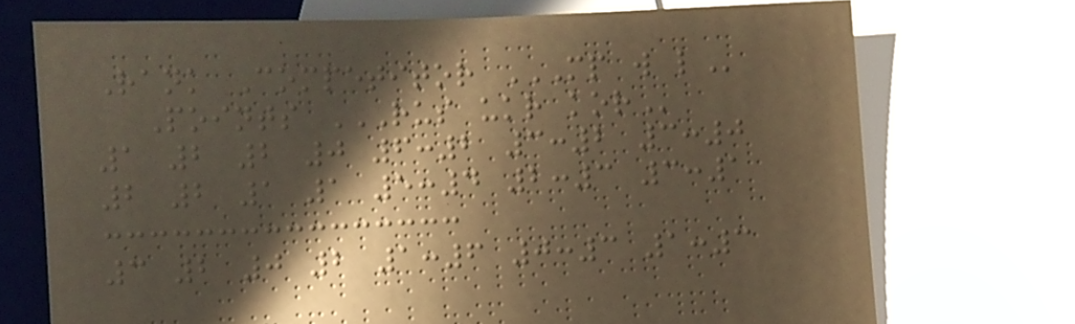Rank Competitor MP W L
Points RUS UKR KOR
1 2 2 0 6:2 3:2 3:0
2 2 1 1 5:4 2:3 3:1
3 2 0 2 1:6 0:3 1:3
